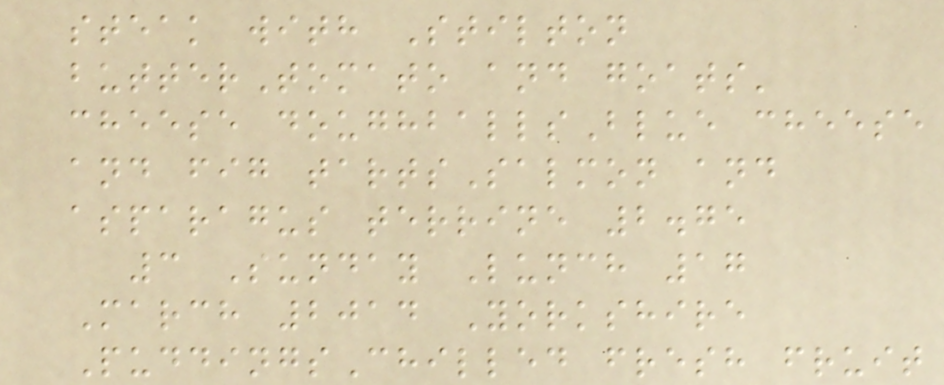steak with Stilton
butterTomato and goats'
cheese doughballsBlue cheese
and fig tartsSalmon and
asparagus terrine 2.75
3 Sunday Lunch 17
March 2014 Yorkshire
PuddingsChilled fresh fruit
